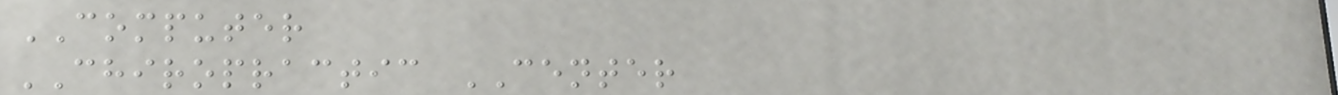COMPUTER
CHIROPRACTIC CENTER
